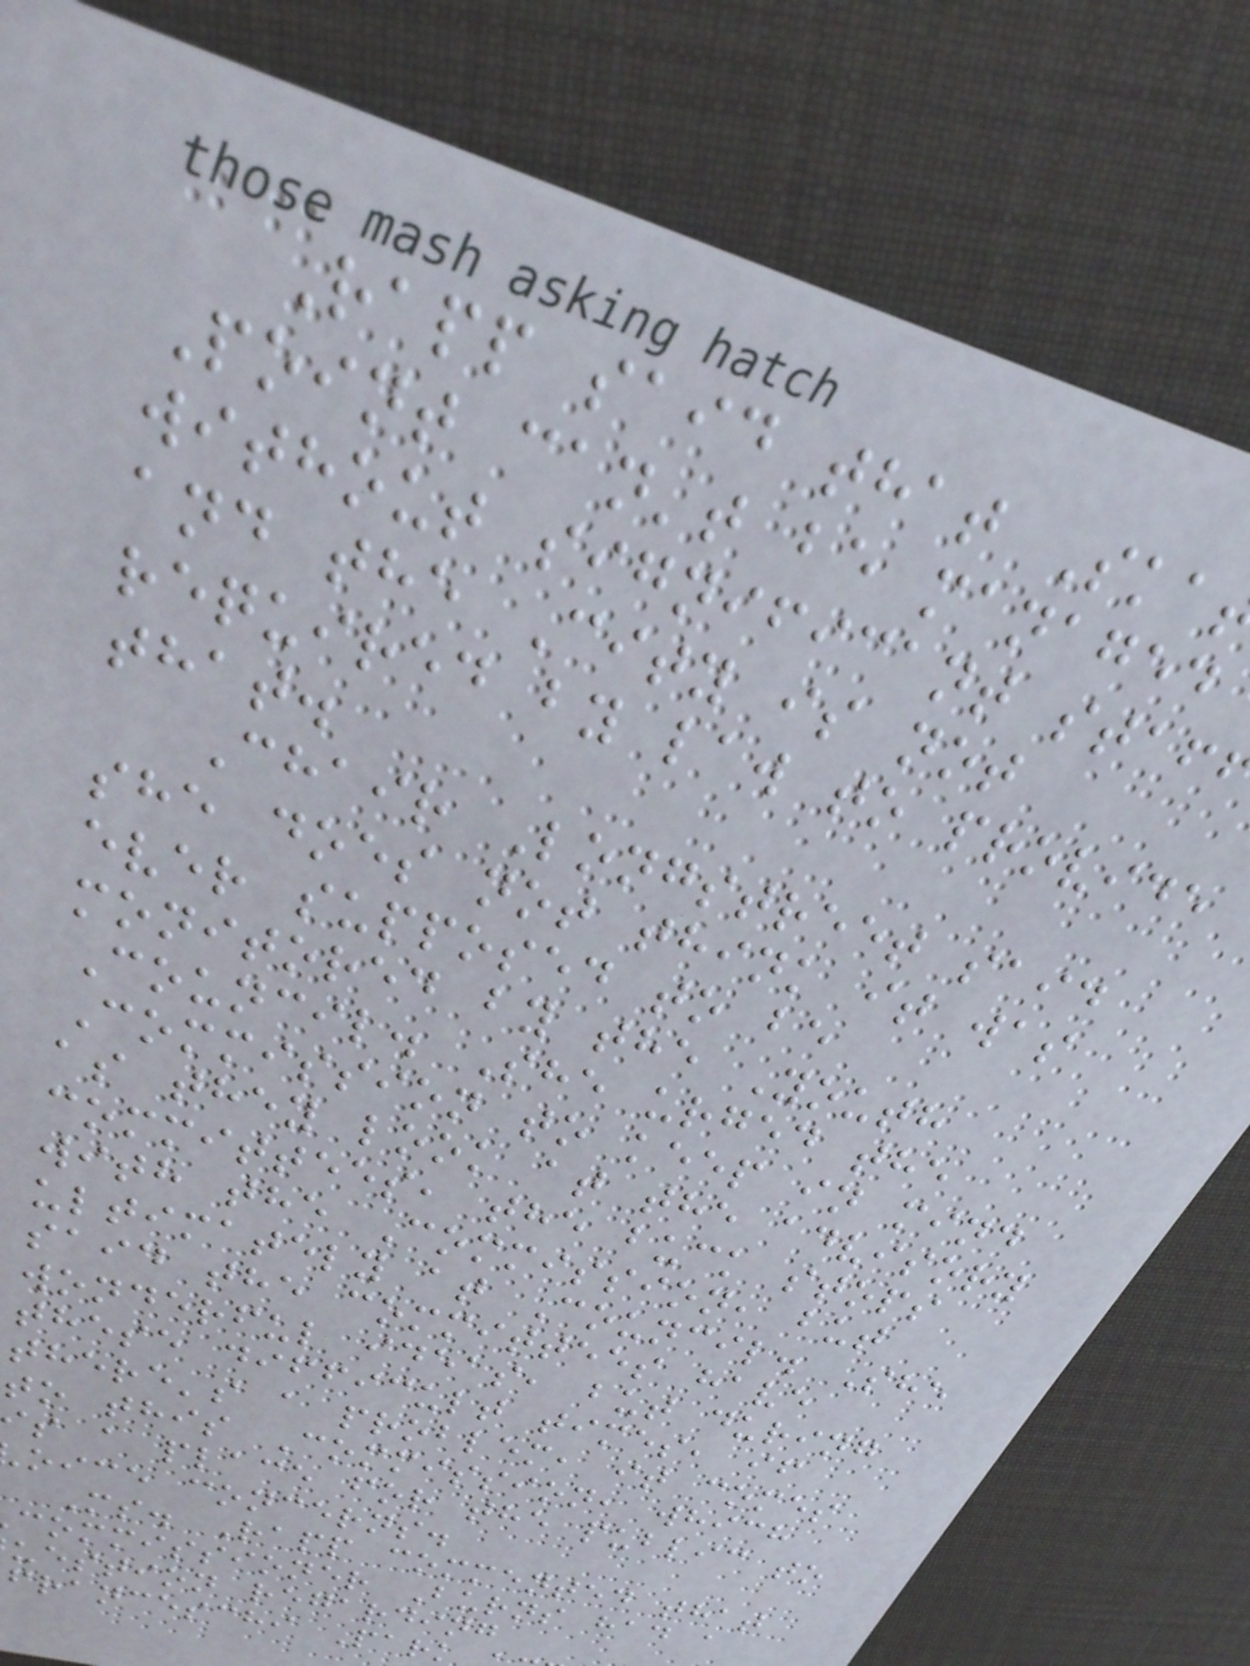Rapp said that Ska
Point can't be managed
without significant staf
and the City is not
required by law to provide
that.
Chair Longstreet said
she does not think it was
ever supposed to be
monitored by the Youth
Council. She urged the
Commission to keep in mind
as they look at the advisory
committees, the buck stops
with the Commission, but
ultimately at Council. She
said the committees have
wonderful ideas, but during
these difficult times, if
there's a problem, it comes
to this Commission, which
s a place for the public to
oice concerns.
Ms. Rapp commented that
commissioner Burns had a
uestion regarding
franceschi Park
